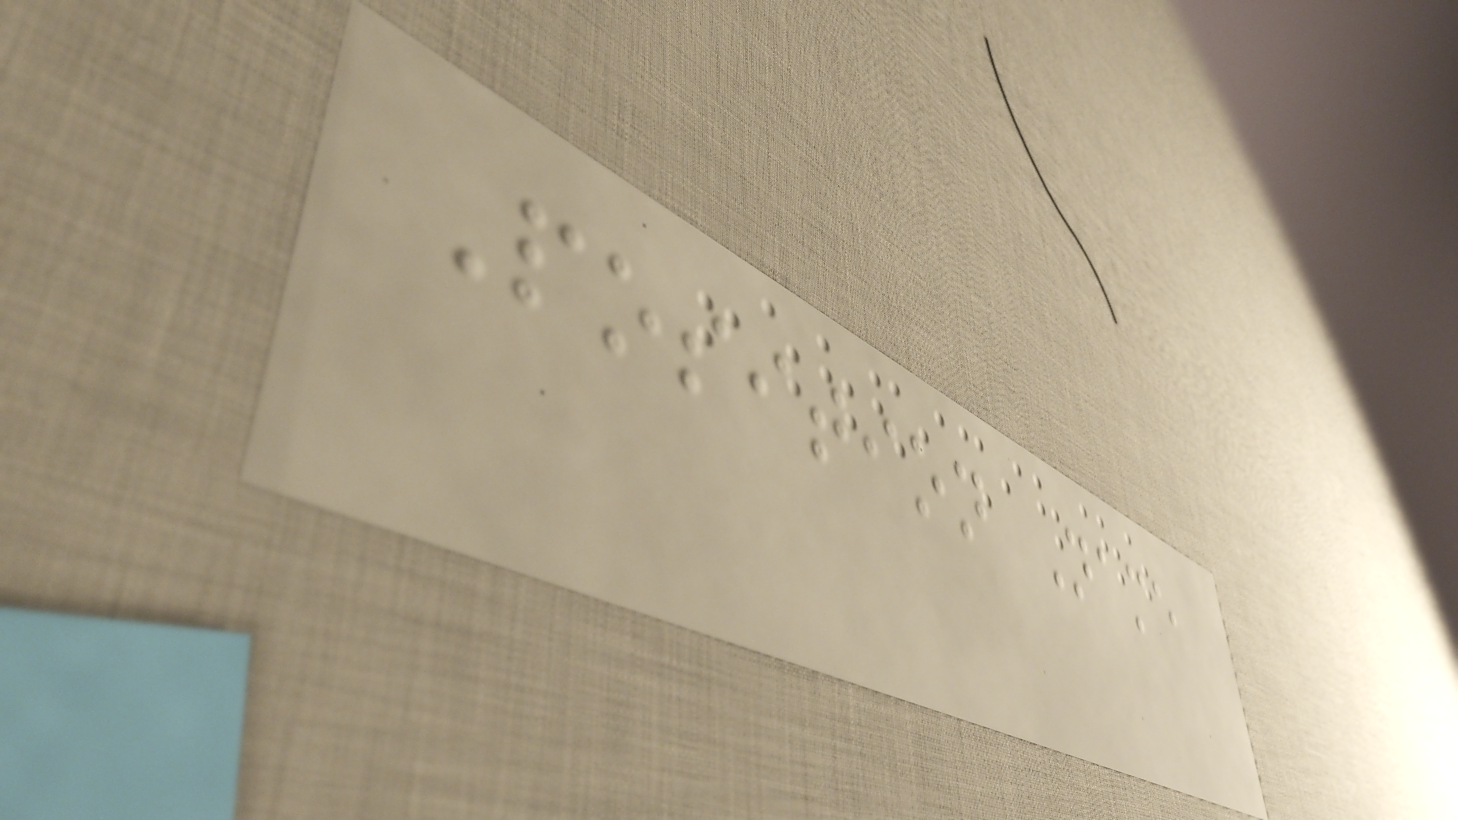Position Name
